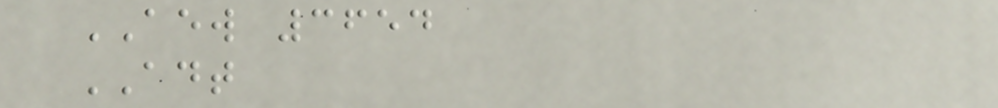AEW 3654
ADT
